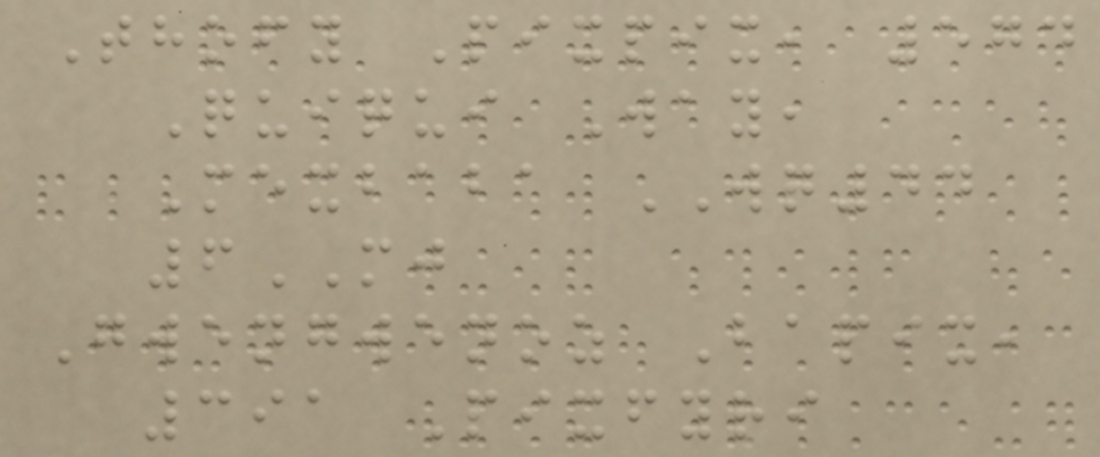Thofy Pixpix, 574
Quiqui Way,
Mexbaba WQ44
6MJ
Gwengwenoz Bapix,
391 Pixfyri
